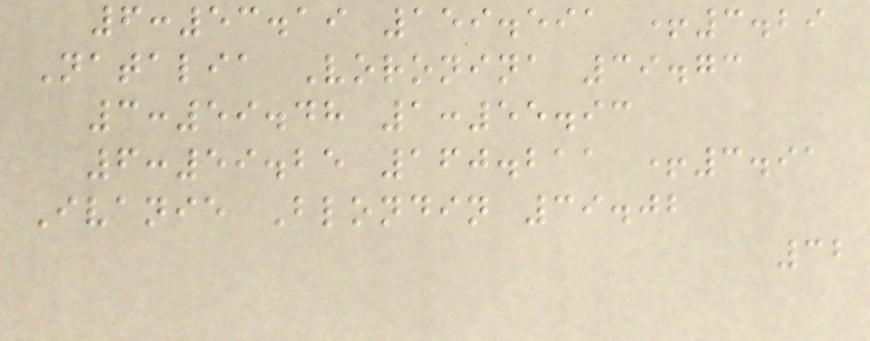6:53.19 159.591 +3.29
Natalia Voronina 39.73
3:59.48 1:55.93
6:59.25 160.211 +3.91
Ivanie Blondin 39.02
32
